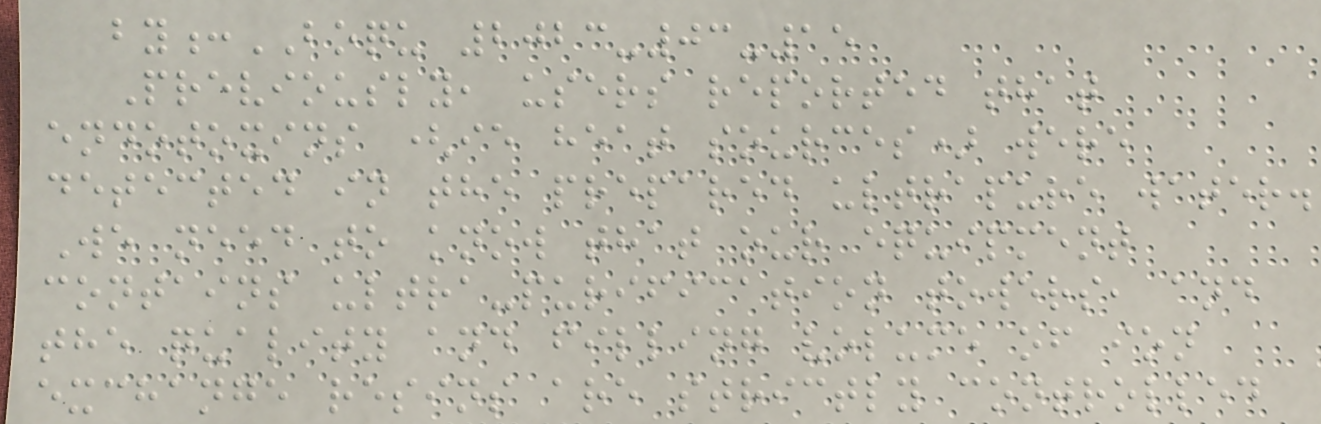by:BOQU 2023-03-15
Previously, users reported that
endotoxins (ie heat sources) were
detected in the prepared ultrapure water.
We need to know that our equipment
contains ultra-purification towers, and
the quality and filling volume of ion
exchange resins are strictly controlled
